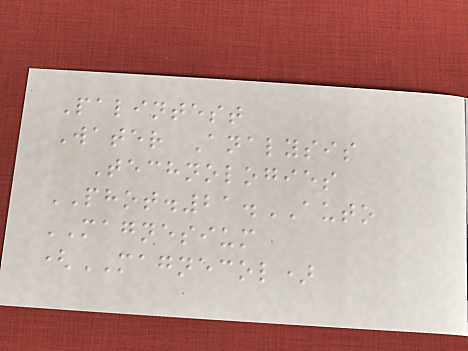Palintest
Water Analysis
Technologies
PHOT.21.AUTO
MAGNESIUM
(MAGNECOL)
